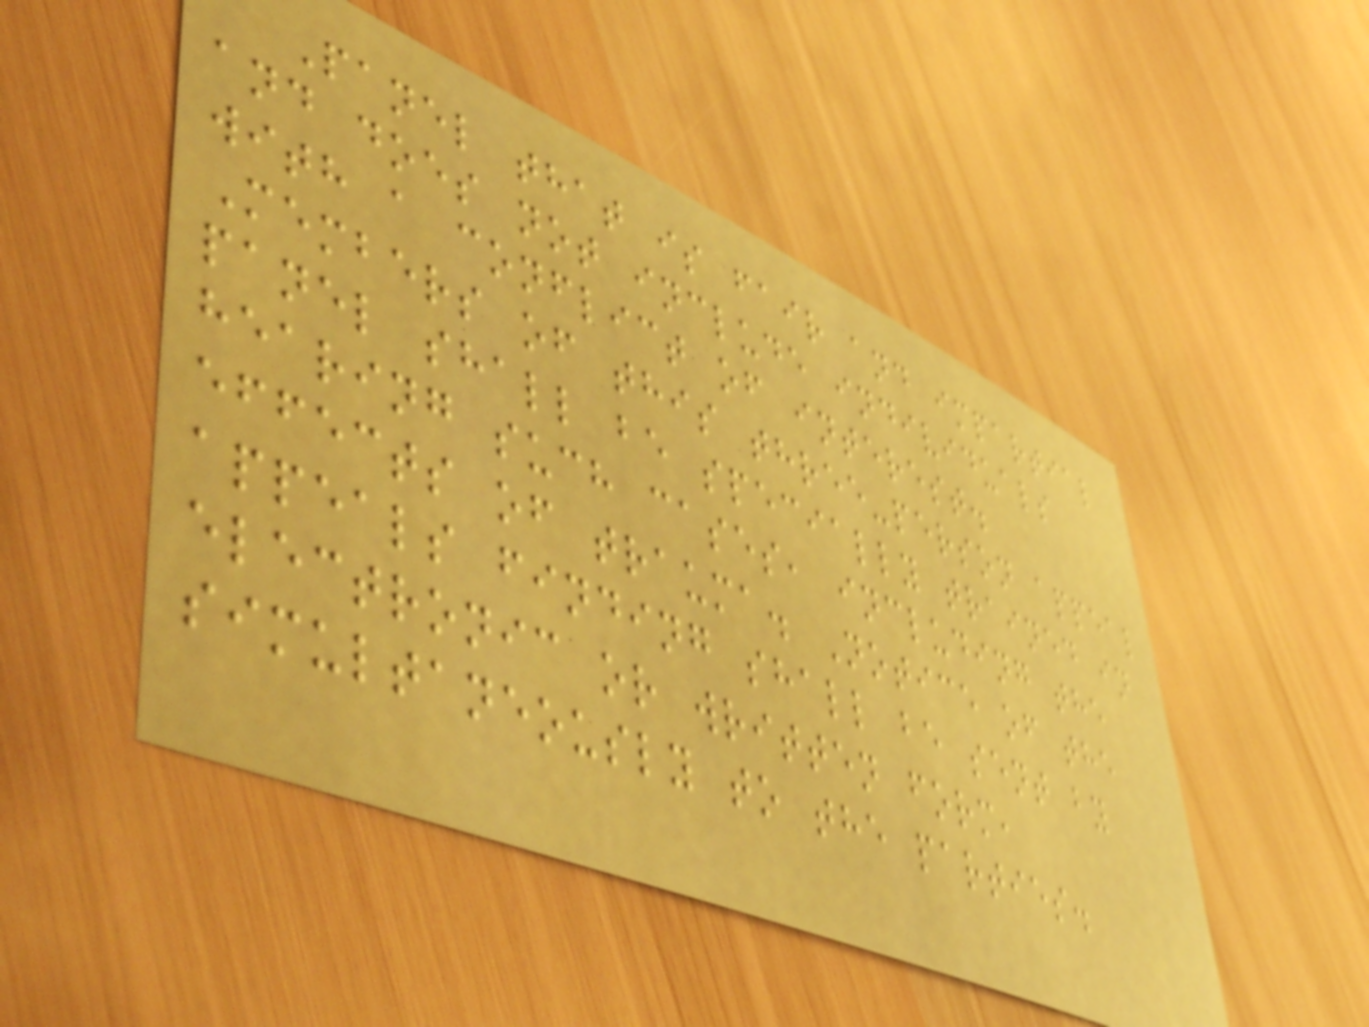Panel that is fair and impartial
and does not include individuals
with a conflict of interest.
Members of this three-person appeal
panel shall be specially trained in
hearing such cases, including the
effects of trauma. Notice of the
appeals finding shall be sent by
electronic or written form,
simultaneously to the parties.
